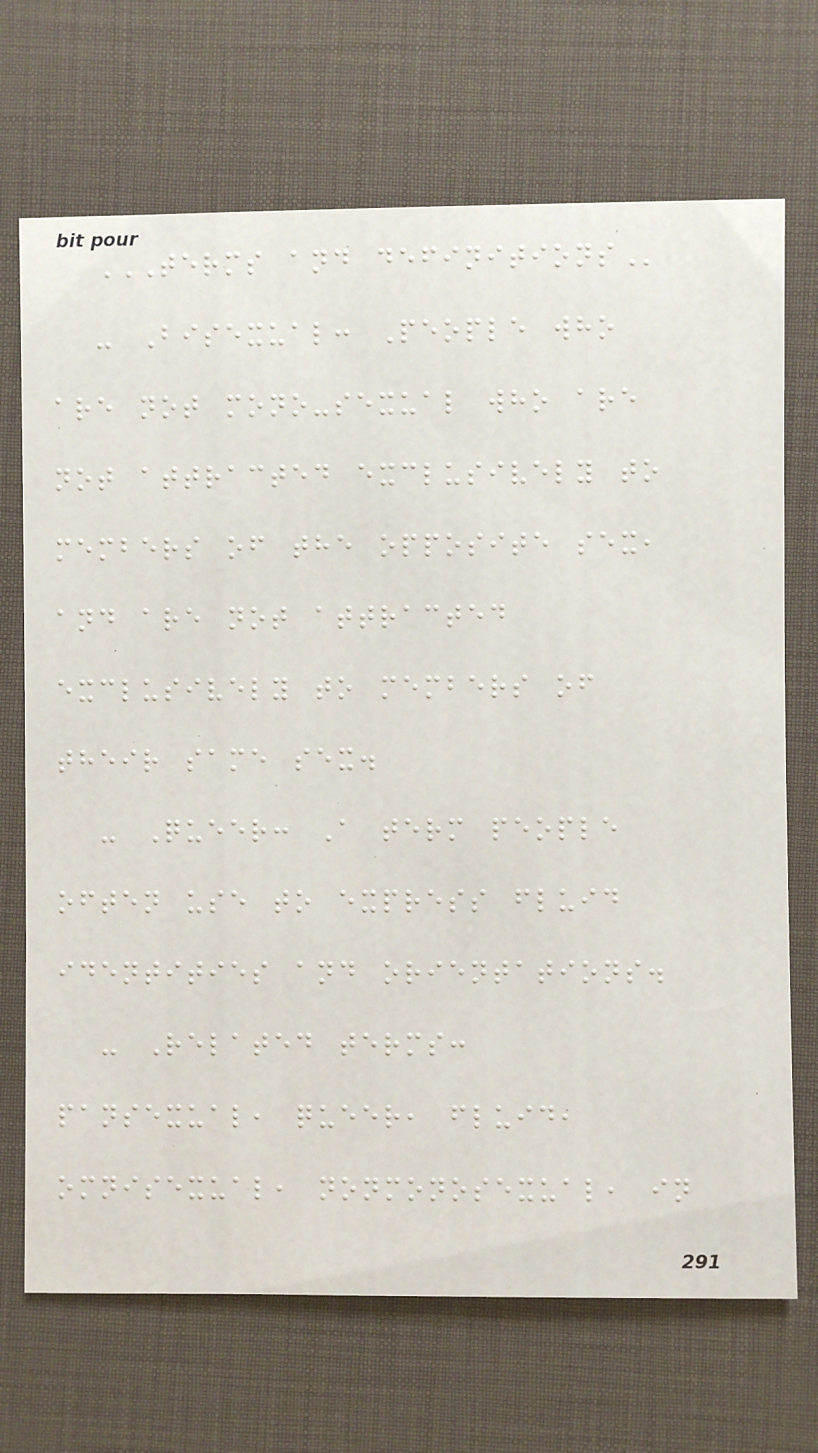TERMS AND DEFINITIONS
- Bisexual: People who
are not mono-sexual who are
not attracted exclusively to
members of the opposite sex,
and are not attracted
exclusively to members of
their same sex.
- Queer: A term people
often use to express fluid
identities and orientations.
- Related terms:
pansexual, queer, fluid,
omnisexual, nonmonosexual, in
